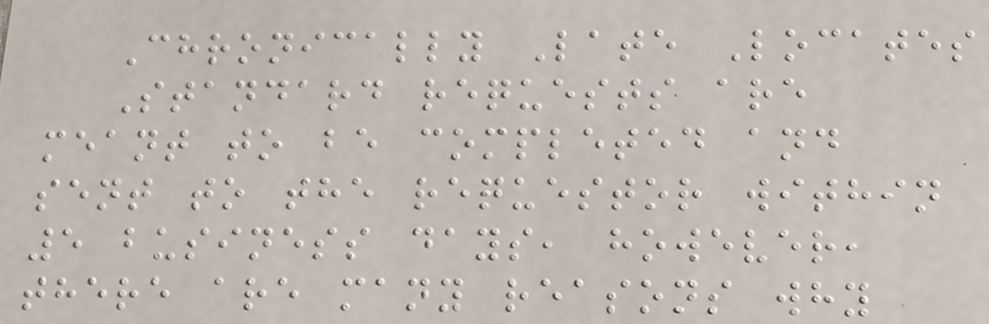Chronically Late Locates
Standard requests are
meant to be completed and
sent to the requestor within
5 business days, however,
there are many reasons why
